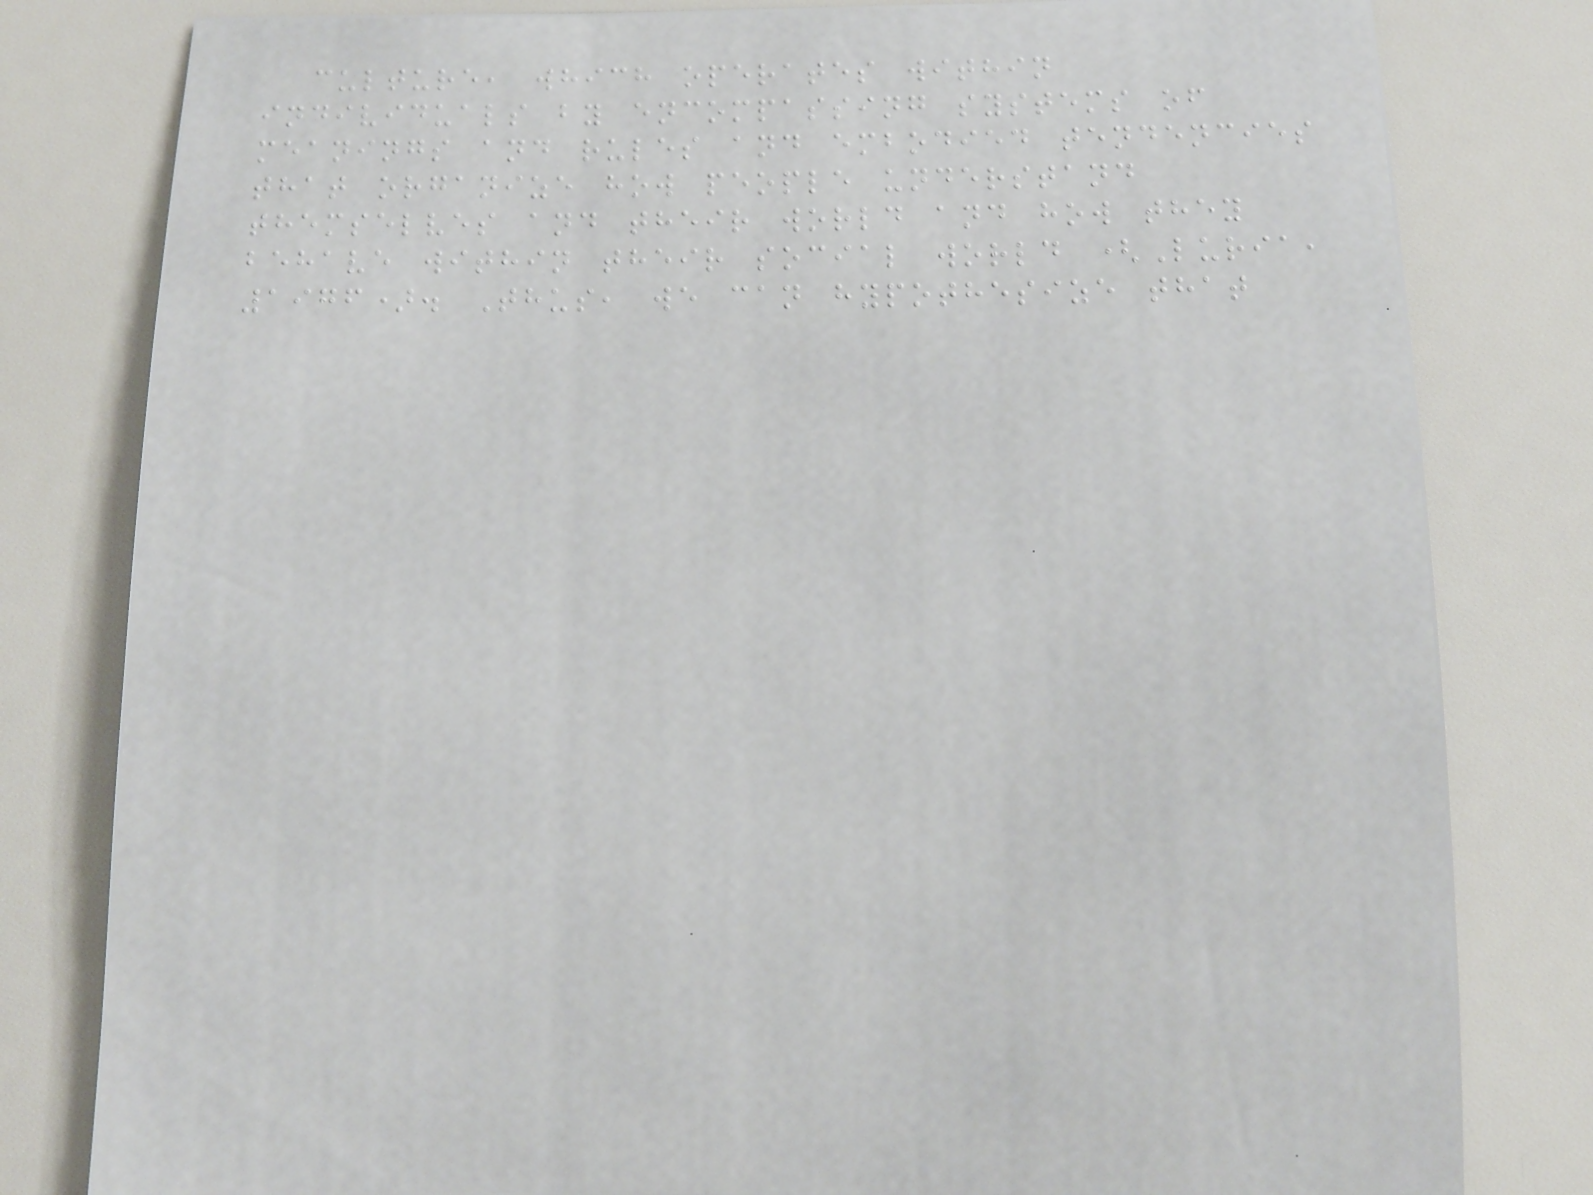culture, which operates within
individuals by encompassing systems of
meanings and rules and embodied tendencies
that organize how people understand
themselves and their world and how they
behave within their social world (Luria,
1976). Thus, we can hypothesize that
